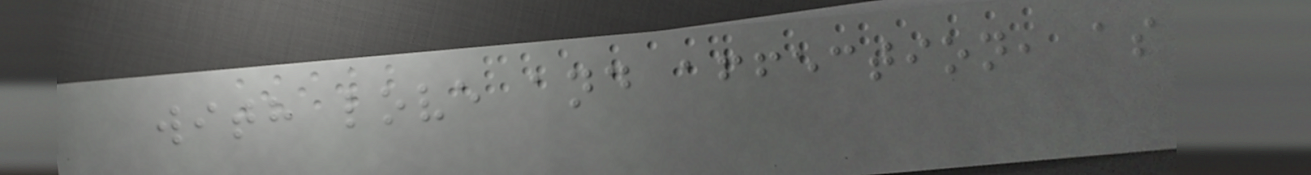with love and affection, as
